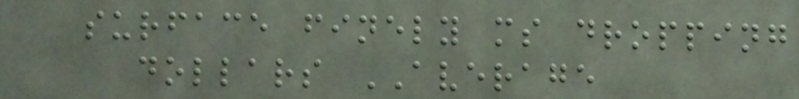surface finely ms dropping
dollars AVERAGE
